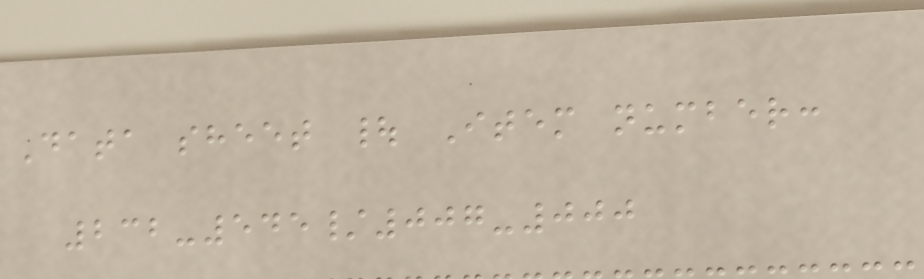Data sheet | Item number:
232-545/007-000
